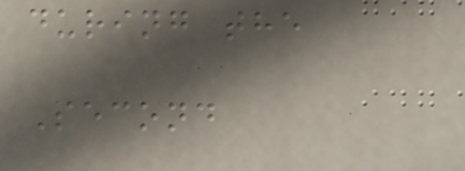during the
Second
